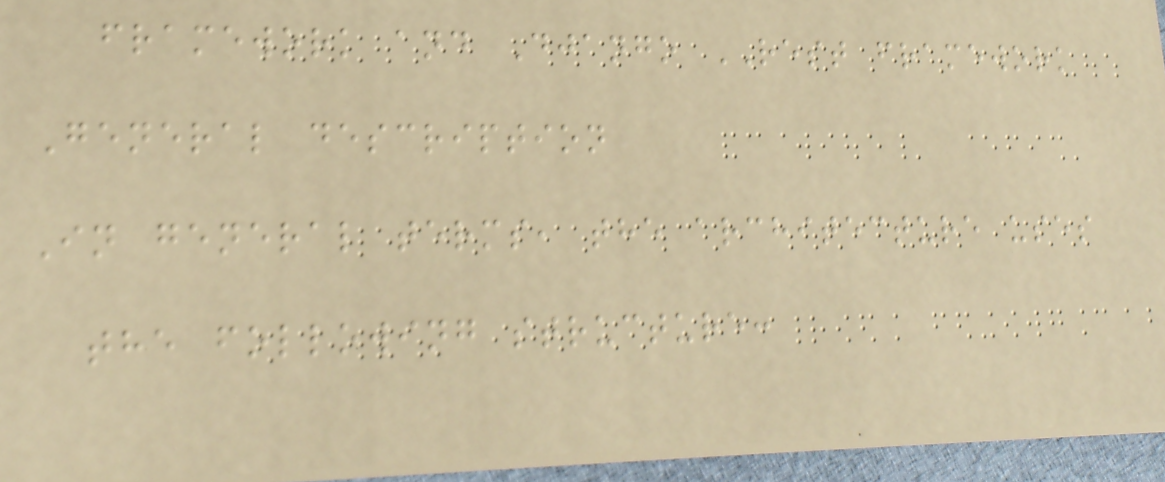framework and Django REST framework
General description
In general terms, the architecture uses
the following structure:
